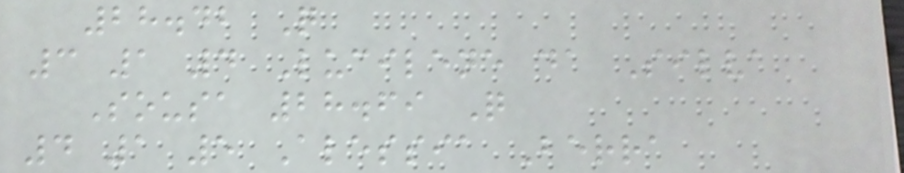28.42 Q
3 1 4 Lucilene da Silva
Sousa 28.69 Q
4 1 5 Alessia Berra
